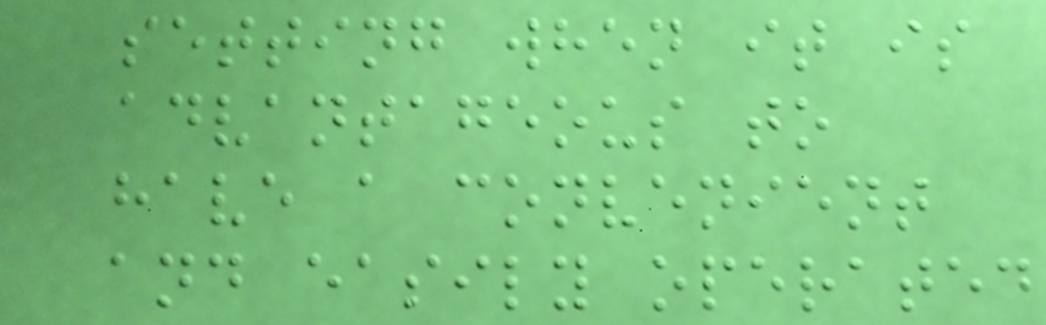setting when it is
advantageous to
have a convenient
and easily operated
